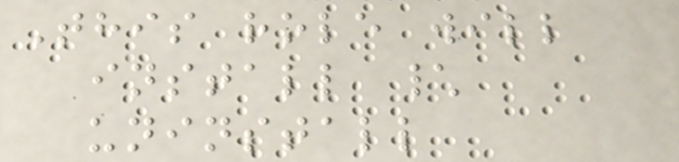This role will
install \
uninstall
